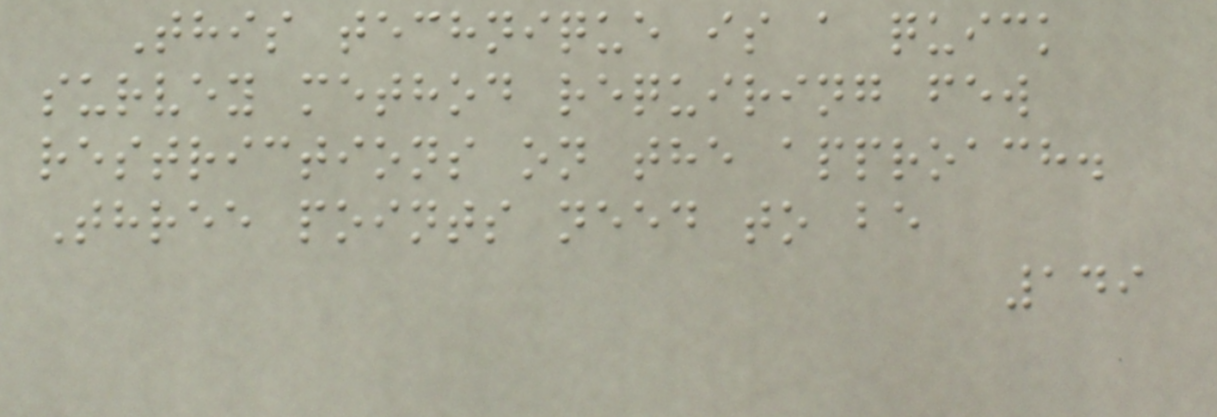This technique is a quick
survey method requiring few
restrictions on the approach.
Three points need to be
149
